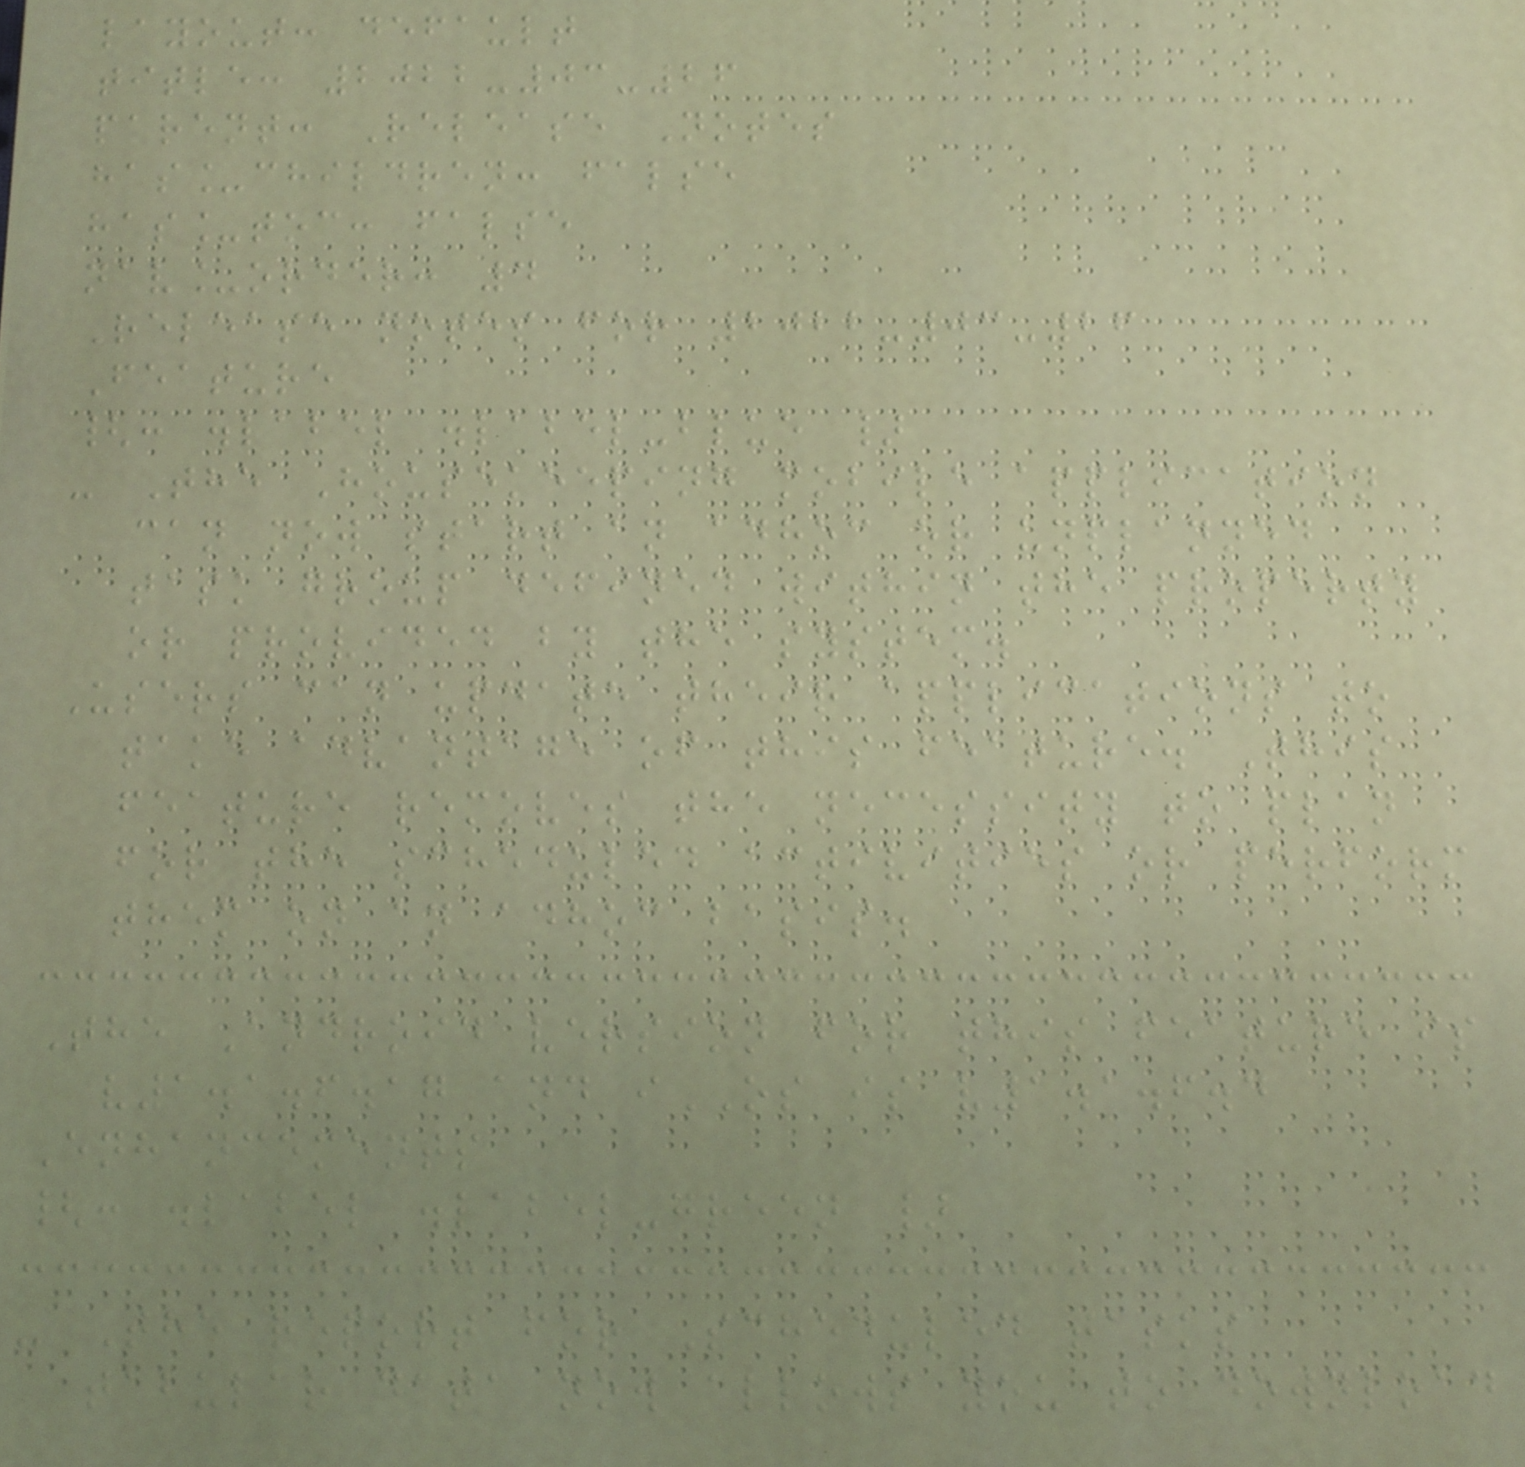layout: default
title: 2022-03-26
parent: Release Notes
has_children: false
has_toc: false
nav_order: 4
Release notes for 2022-03-26
Feature
{: .label .label-blue }
- The Housekeeping mobile application
can now start an adhoc or unplanned
task group defined within the property
or provided by the system.
Users can update their applications to
take advantage of this feature. This
feature removes the necessity to plan
for the scheduled activities or perform
them on an adhoc basis.
The Android version for this feature is
v1.1.6.17 and iOS is v1.1.6.4
Enhancements
{: .label .label-green }
- The report for Scheduled tasks
tabular data now allows you to download
